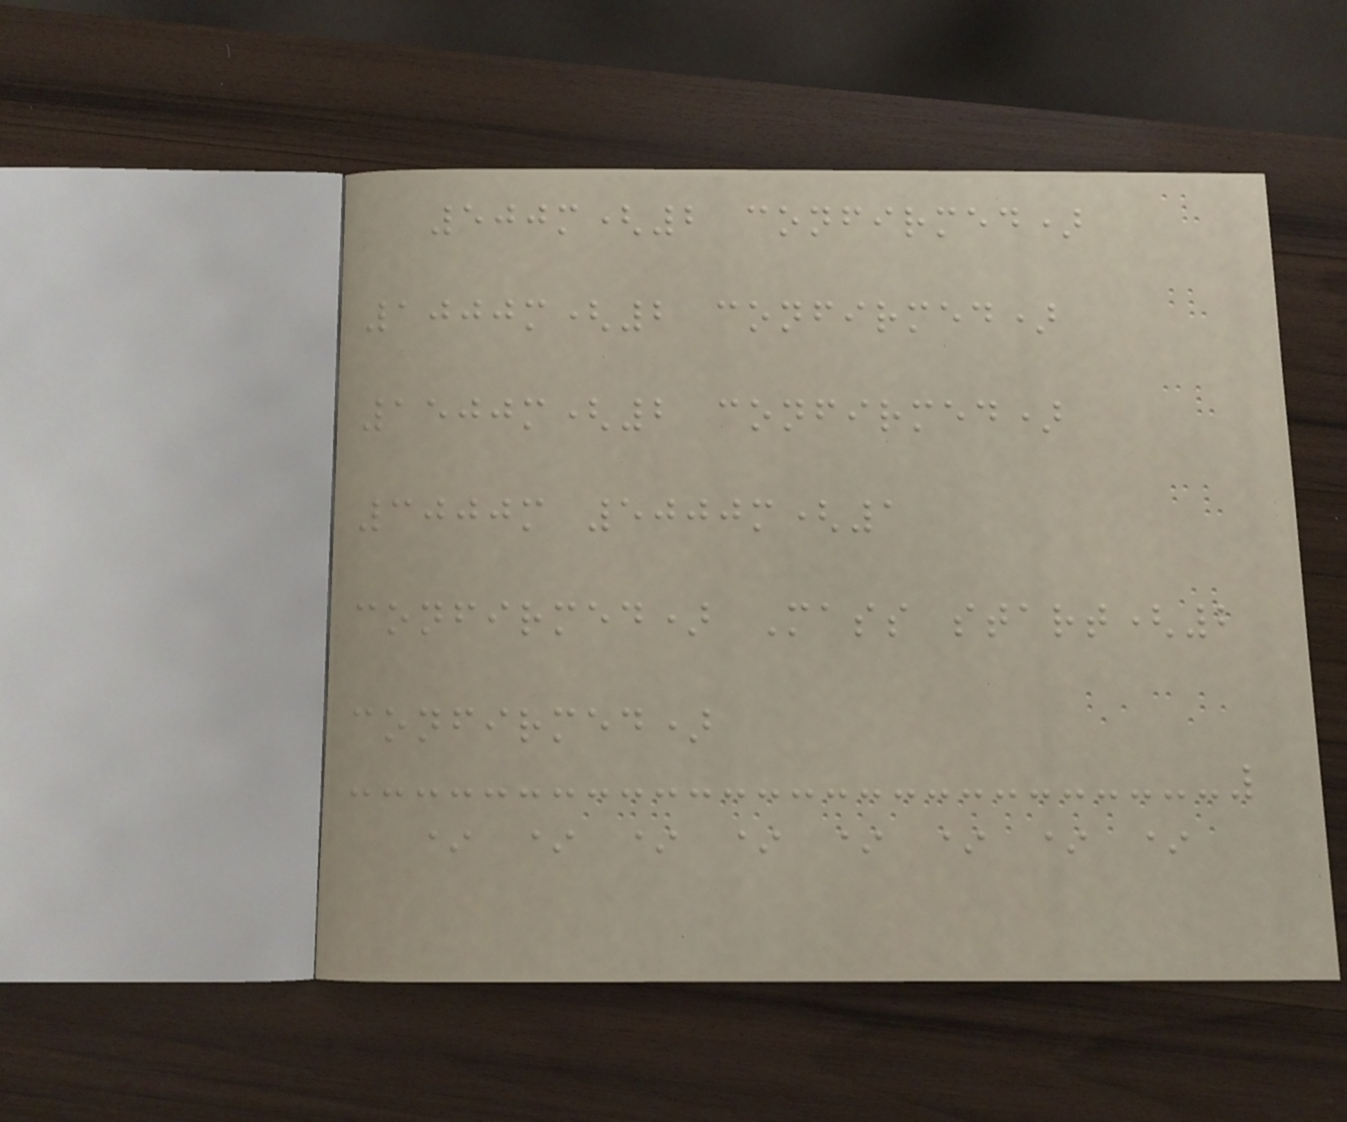500m(2 confirmed)
1000m(2 confirmed)
1500m(2 confirmed)
3000m 5000m(1
confirmed) Mass start(2
confirmed)
* * * * * * * *
